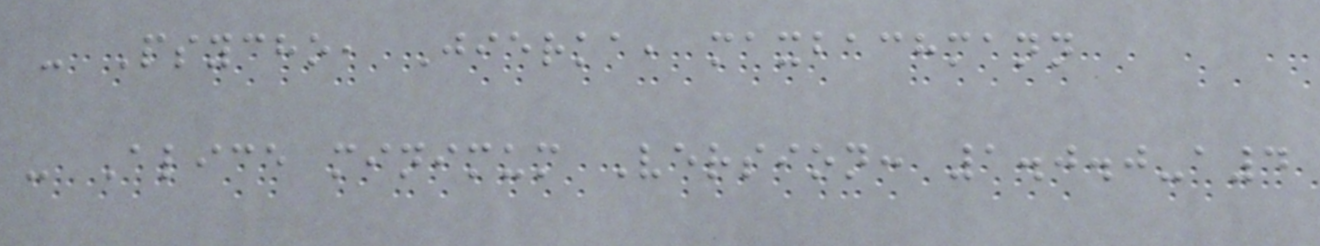- Psycho, Jierka, maxbachmann
- Alice minimum Version: 1.0.0-a4
